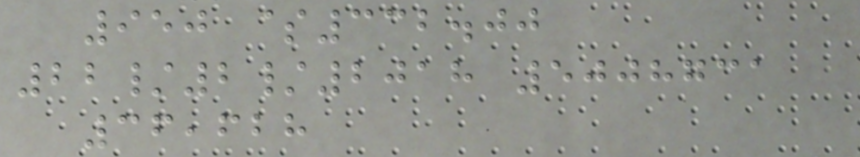950 $332.00
22/2/2018 5008731
36,628
